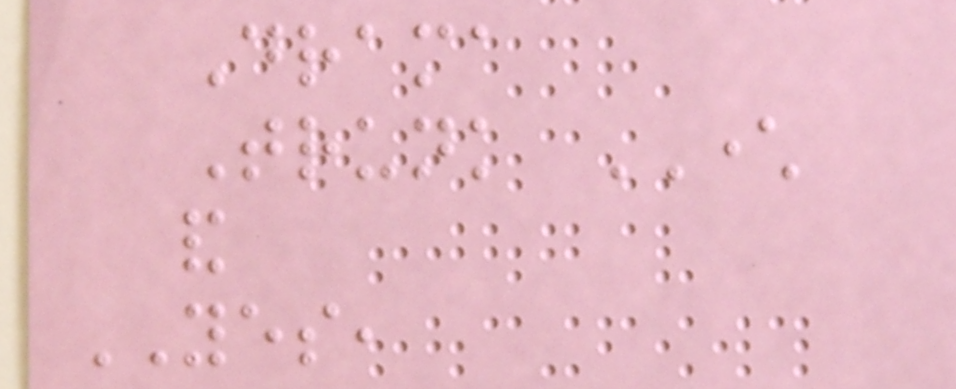Drama
Trunk CHARACTER
and
YES,
